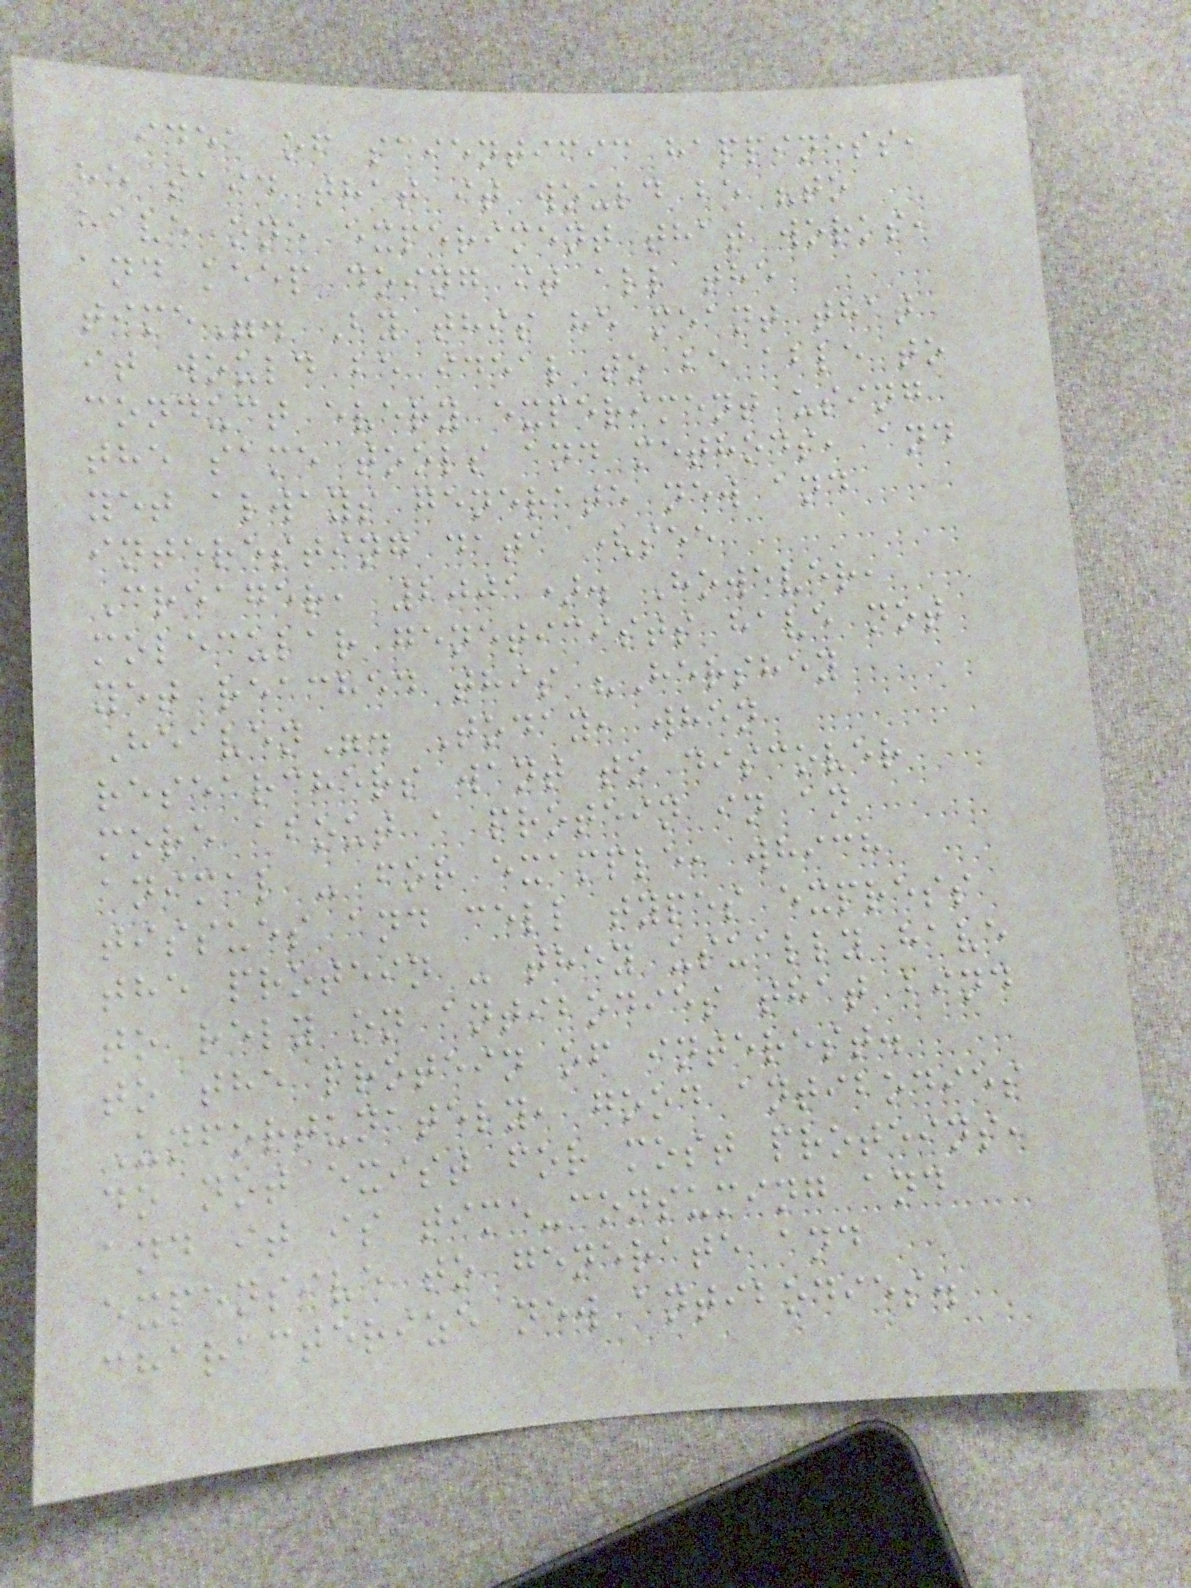idea of scientific happiness,
he said that it would be "to
have one experiment that works,
and keep doing it all the
time". By this he meant that
it would be ideal to be able to
conduct every experiment using
the same tools and methods, and
yet always generate new and
interesting data (see
Creager, 2001). However,
molecular geneticists have not
yet reached this "Hershey
Heaven". Today, when
researchers want to discover
more about a protein in an
animal - for example, which
tissues and cell types express
the protein - they usually have
to rely on antibodies that bind
to the protein of interest.
Unfortunately, good antibodies
do not exist for most proteins,
and it is time-consuming and
expensive to generate and
characterize new antibodies.
